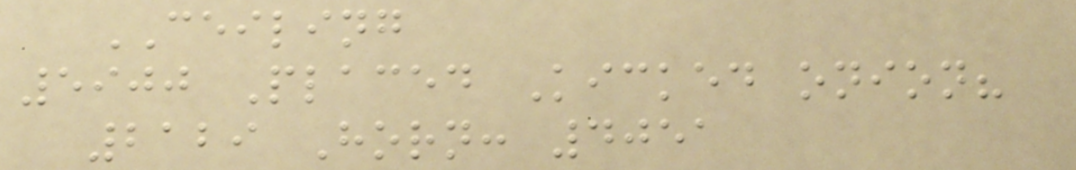CEILING
5900 Placed Kicked onion?
2129 Horn: 4051
